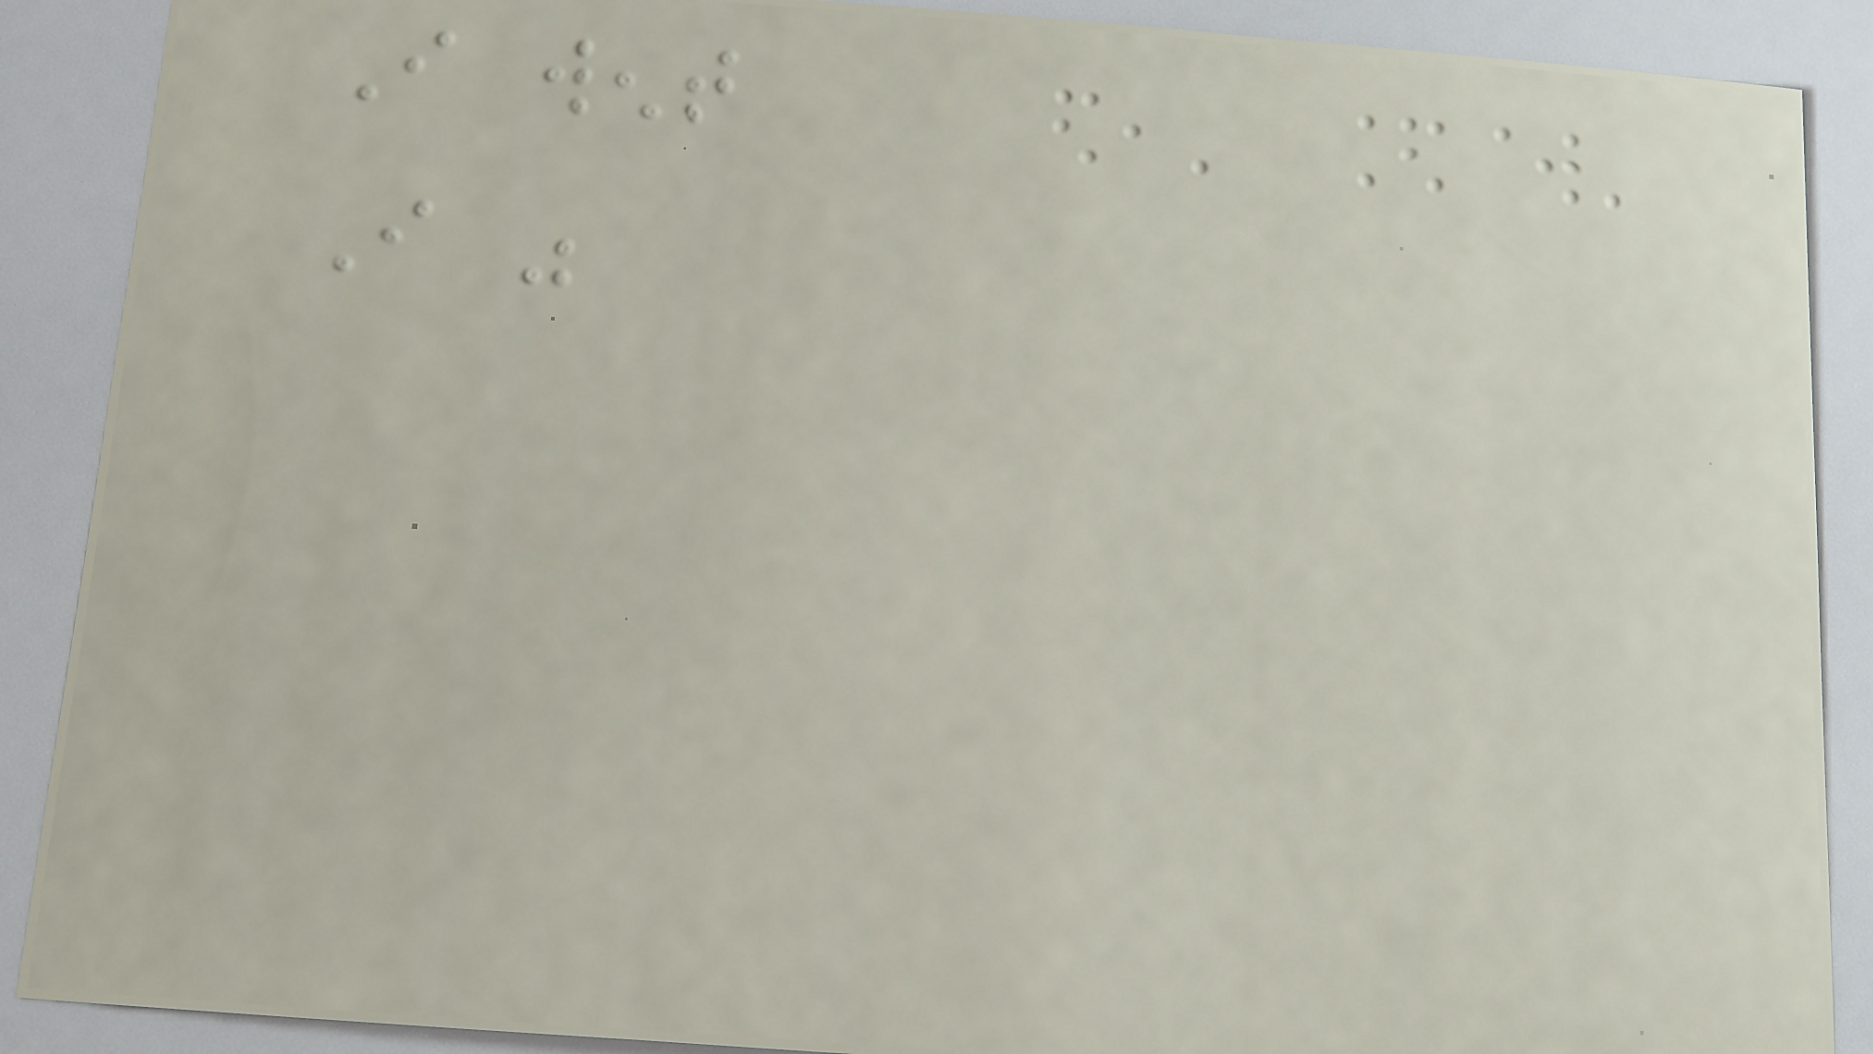I went
I was
